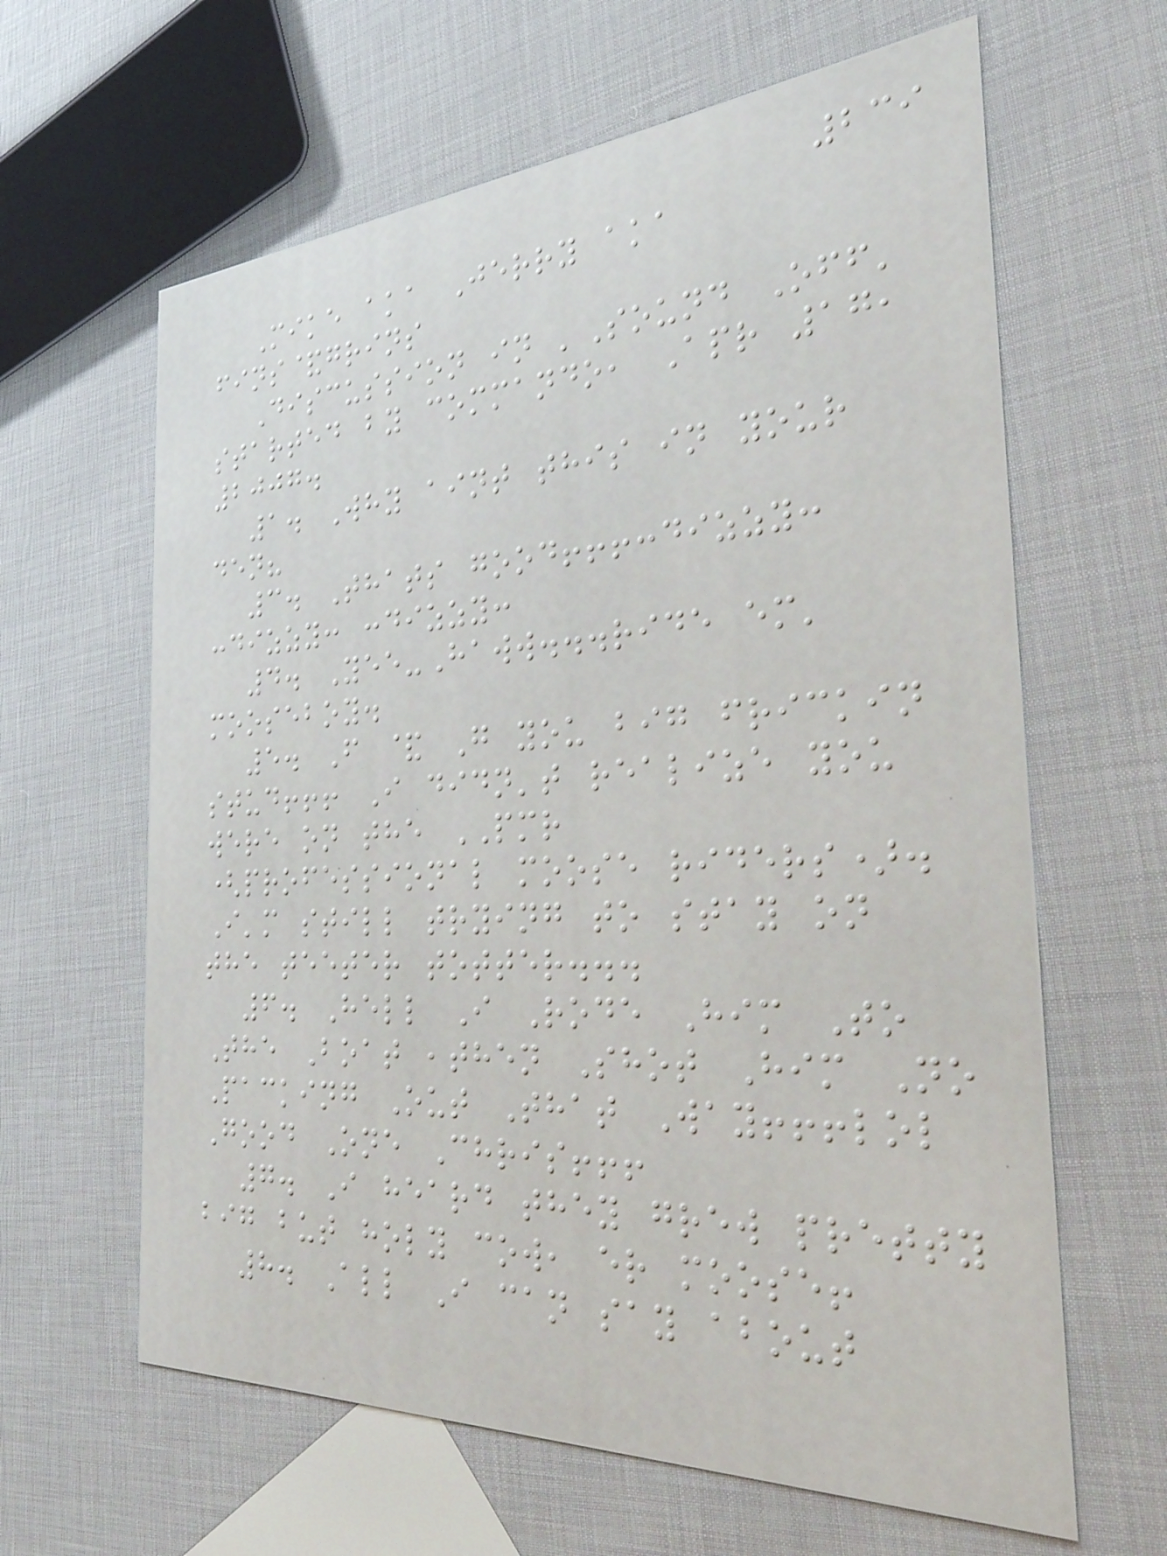239
Mike aka Jerry aka
fins&grins
Discussion in 'Sound Off'
started by commando, Apr 17,
2007.
1. Why aint this in your
den?
3. Thats good!!!:dizzy:
:dizzy: :dizzy:
4. Yee-Haww...ride em'
mooseboy.
5. F & G you big frickin
stud!!! I didn't realize you
were on the PMR
(professional moose riders).
I'm still trying to stay on
the teeter totter...
6. Hell I Rode Him To
The Boat ,then Shot Him No
Packing Out That Way!!!lol
Good One Chris!!!
7. I heard they grew pretty
big but holy cow, er moose!
8. All I can say about
